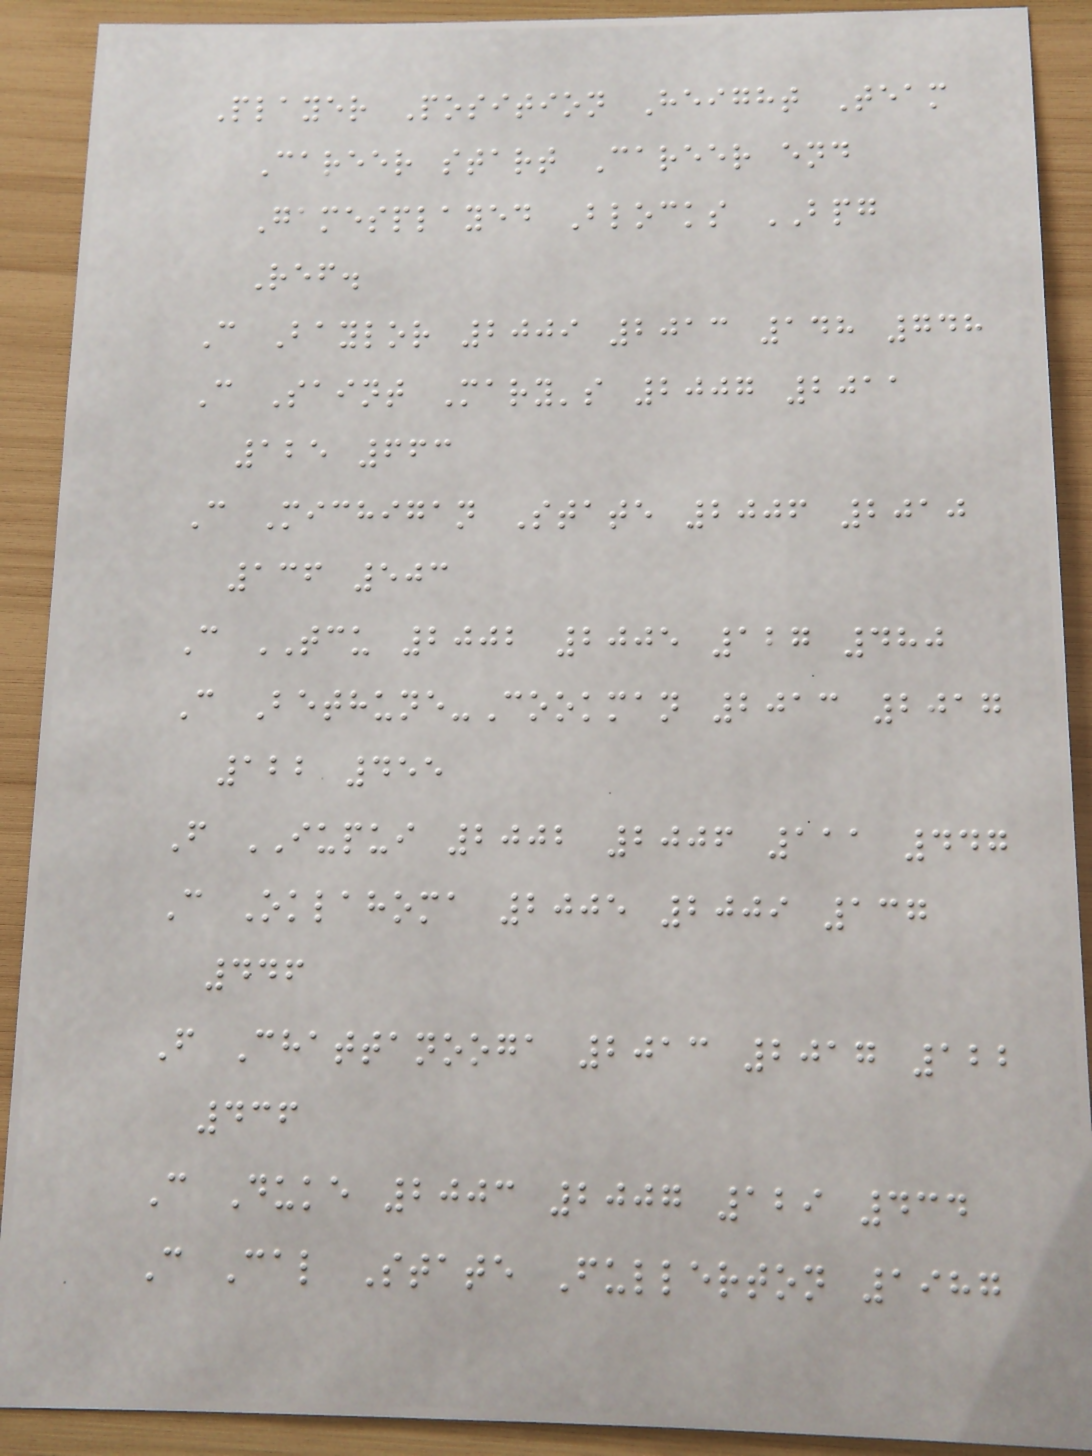Player Position Height Team
Career start Career end
Gamesplayed Blocks BPG
Ref.
C Baylor 2009 2013 148 748
C Saint Mary's 2007 2011
125 663
C Michigan State 2006 2010
136 503
C TCU 2002 2005 127 480
C Bethune-Cookman 2013 2017
122 455
F IUPUI 2002 2006 111 447
C Oklahoma 2005 2009 137
446
F Chattanooga 2013 2017 122
436
C Duke 2003 2007 129 434
C Cal State Fullerton 1987
